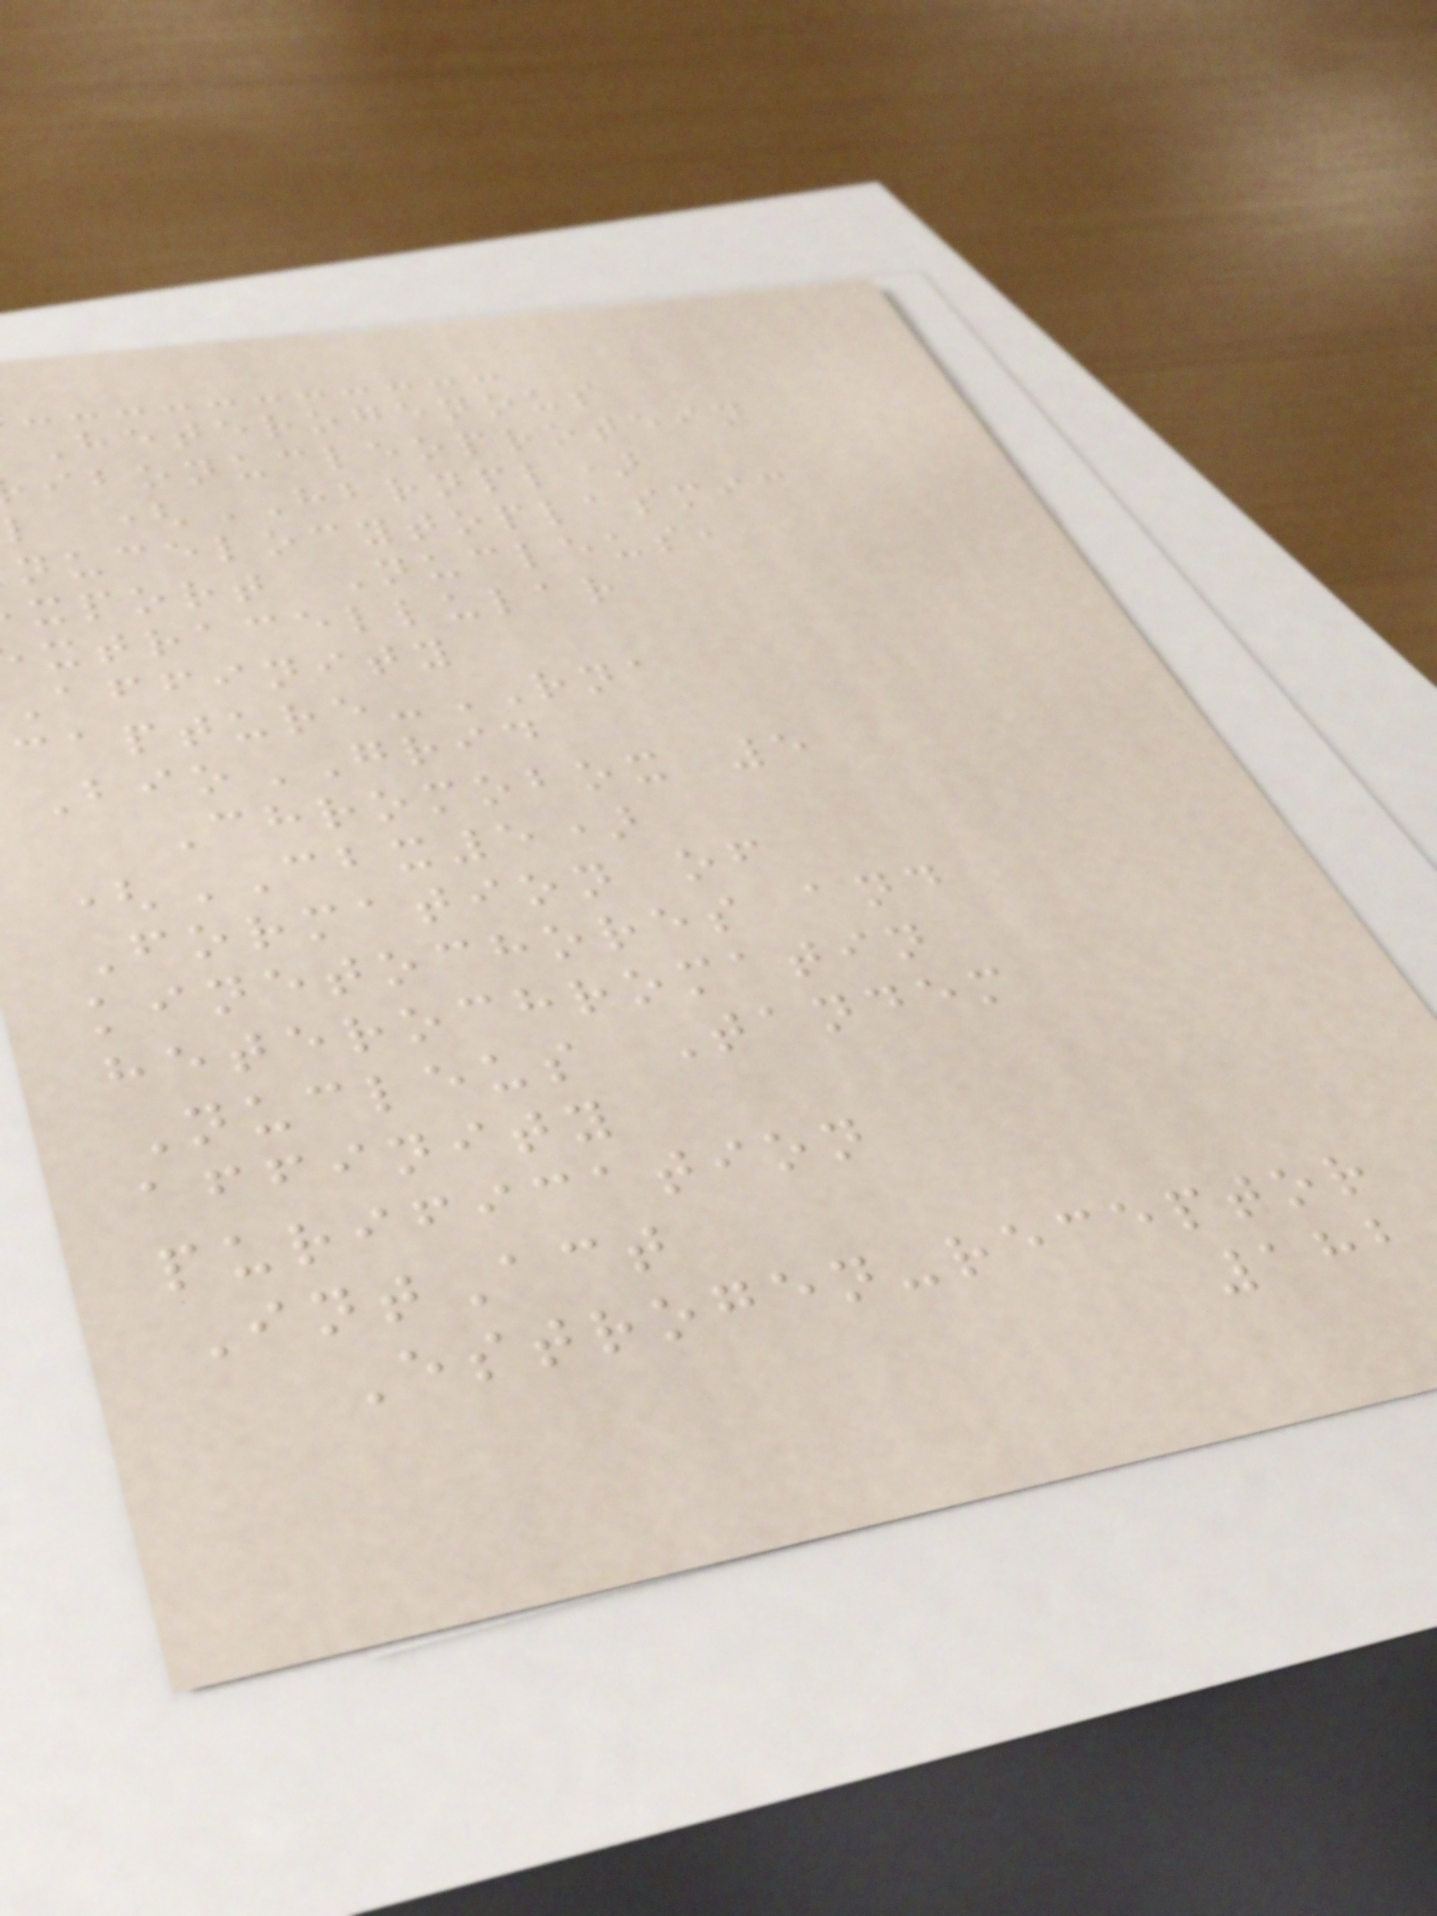Heterogenous
ibonucleoprotein
l (HBRNPL)
nucelocytoplasmic
xport Nucleus,
xtracellular
Affinity
capture-RNA
BioGRID
Chromobox 5
(CBX5)
Formation of
kinetochores and
heterochromatin
Nucleus Tandem
affinity
purification
IntAct
Estrogen-receptor
182
